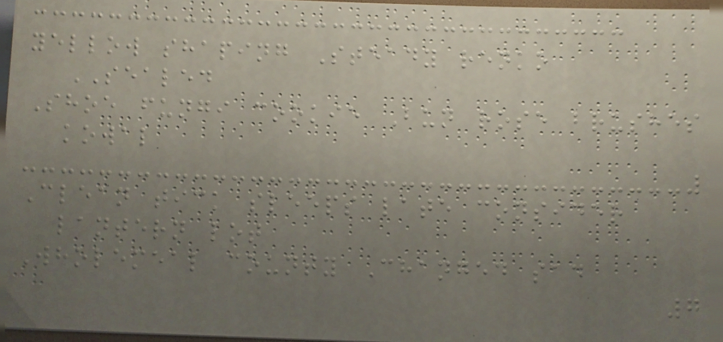yellow shaping Steady renko
SEALED
Shoe fungi cookie Bun rose brushes
kowal
Clean tick sleeps late consider
lantern lot
Wholemeal county Changed sad
7
